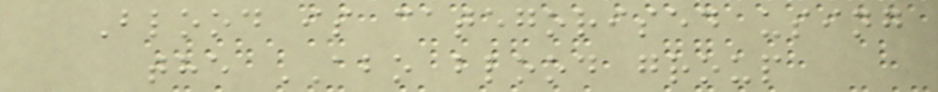Blood is categorised using
the ABO blood group
